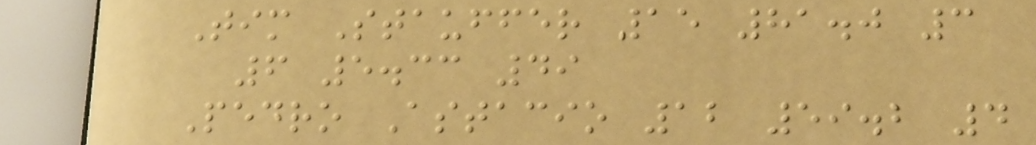Tim Stauffer 15 81.0 3
6 5.33 49
Pedro Astacio 12 59.2 4
